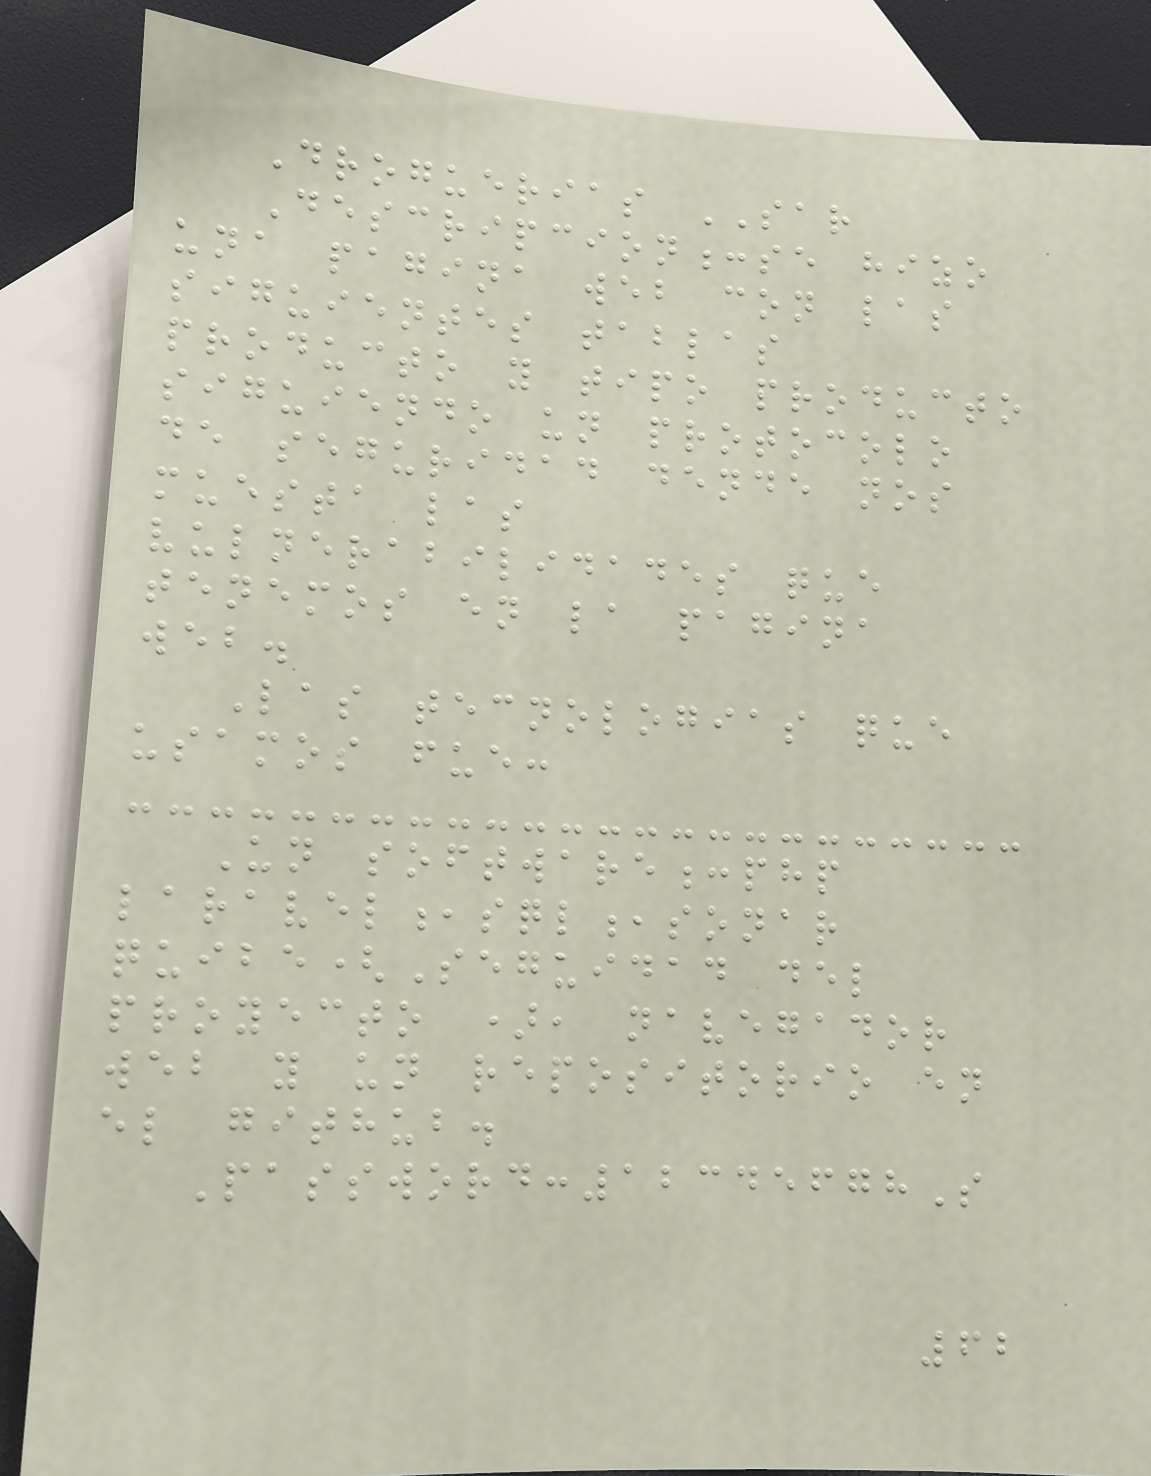Droguerias SAR
Descripcion:se hizo
una pagina web con las
siguientes tablas
producto y tipo producto
siguiendo un protocolo
de seguridad dende nos
muesta las
vulnerabilidades que
tenemos en la pagina
web.
Las tecnologias que
usamos fue:
Un software:php
laravel,sql,sonar
quibe(Seguidad del
proyecto ), navegador
web y un repositorio en
el github.
Password:12345678S
62
